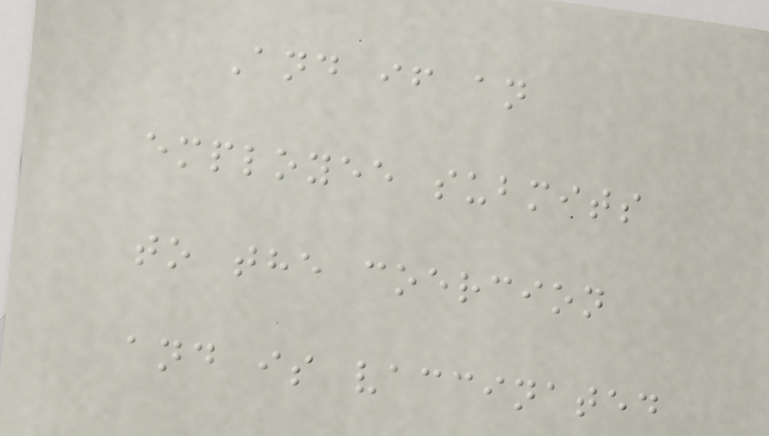And if an
employee submits
to the coercion
and is vaccinated
